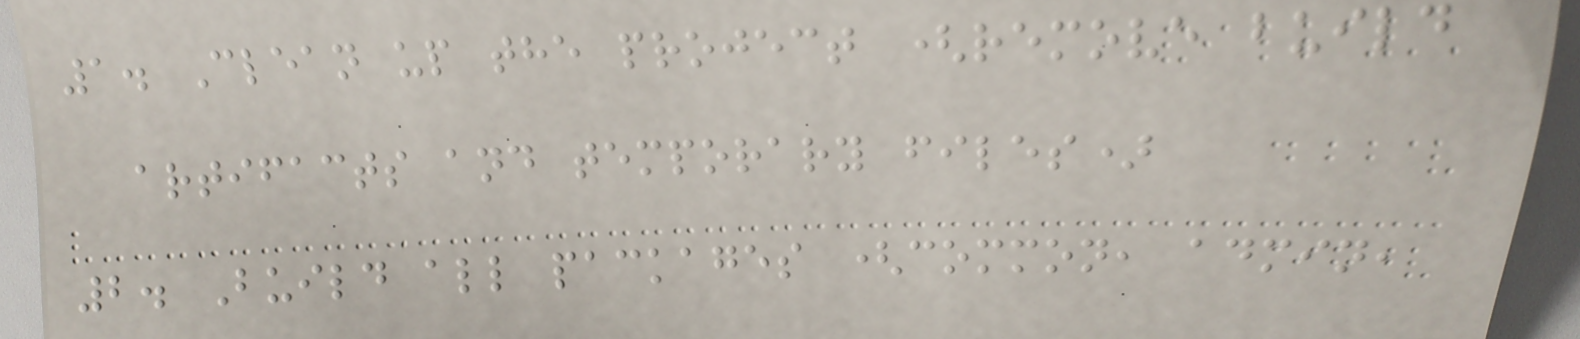1. Clean up the project (remove build
artifacts and temporary files)
2. Build all packages (common, admin,
